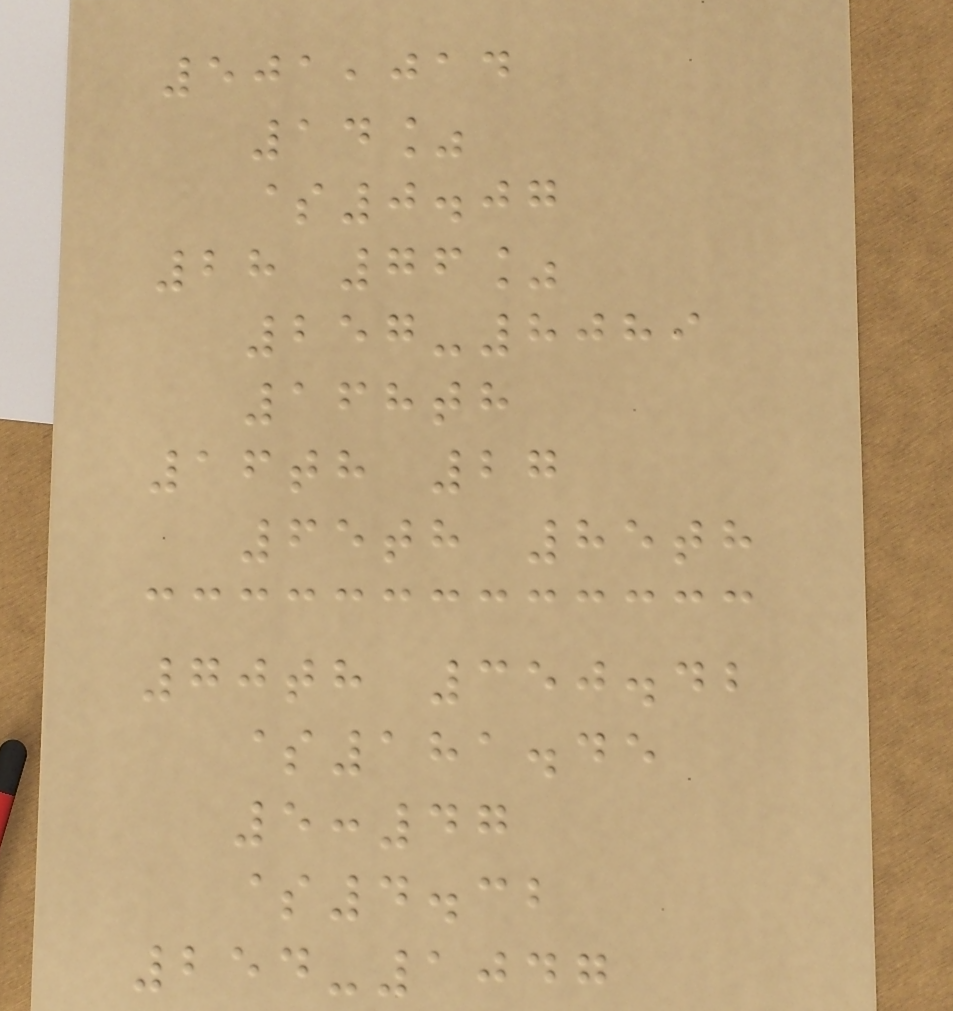501,014
14%
$0.07
28 76%
257-8089
168th
16th 27
65th 85th
70th 350.42
$181.45
5:47
$4.32
254-1047
